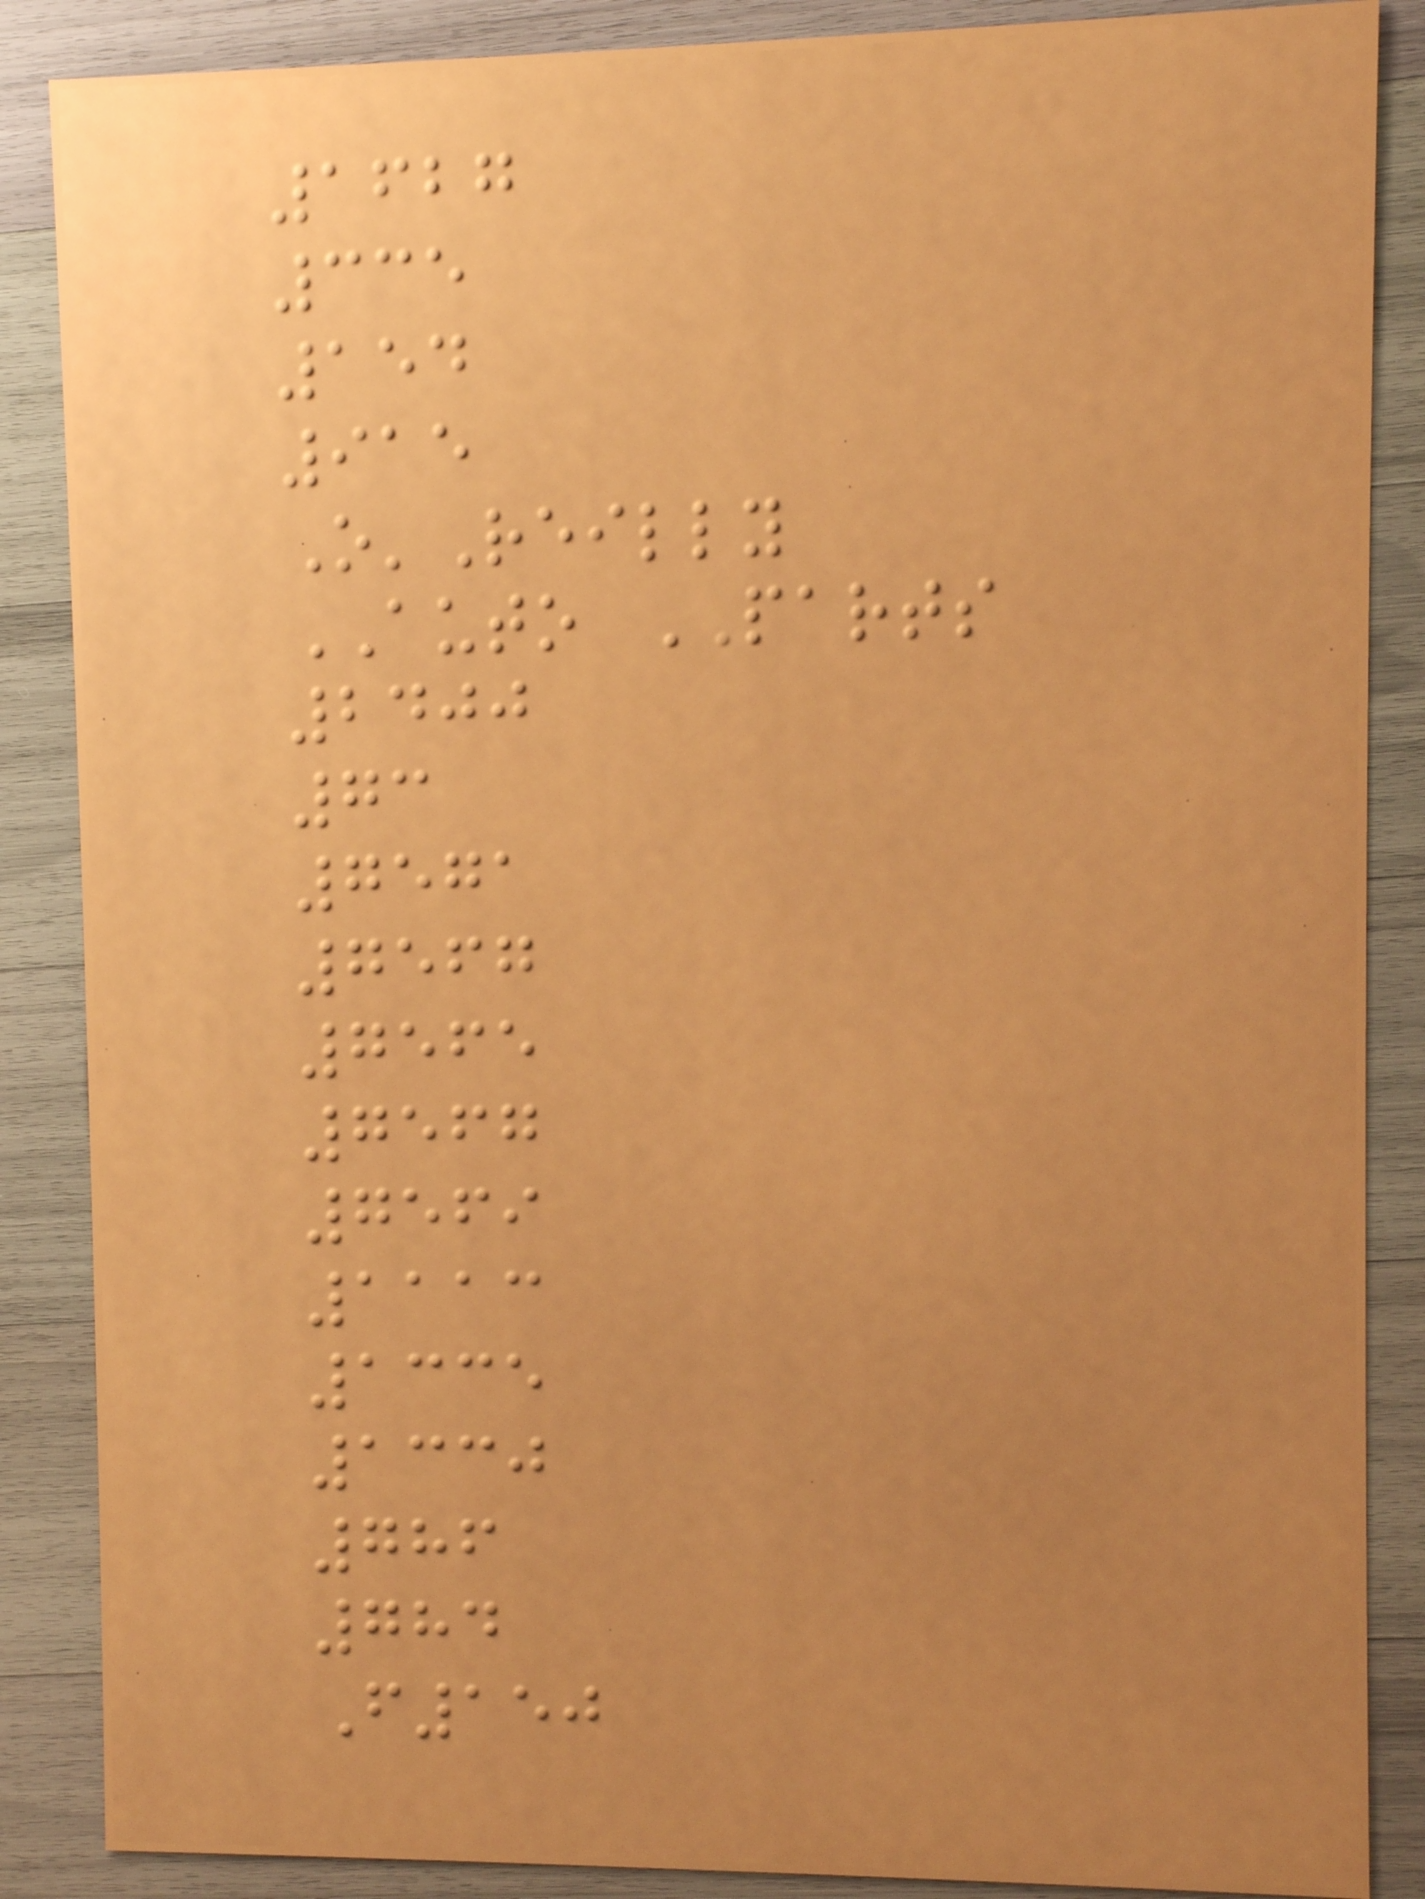1627
335
154
915
O'Reilly
AUTO PARTS
2400
73
7571
7567
7565
7567
7569
1113
1335
1330
786
784
F150
